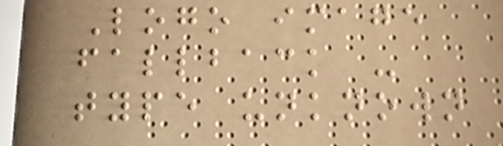Logo image
fallback -
type unknown
